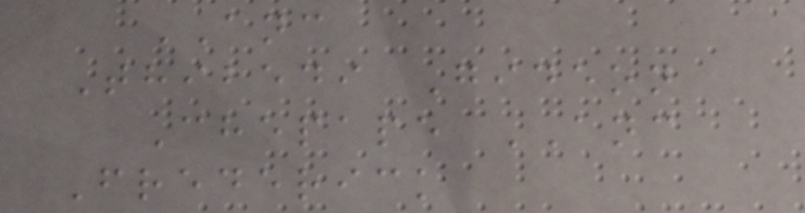ANC
Thibedi Gideon
Chepape ANC
Frederick
